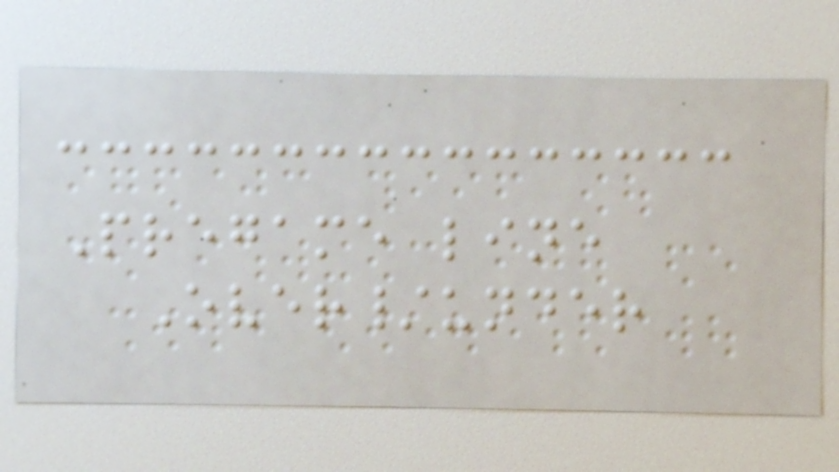Pregame line
Over/under
